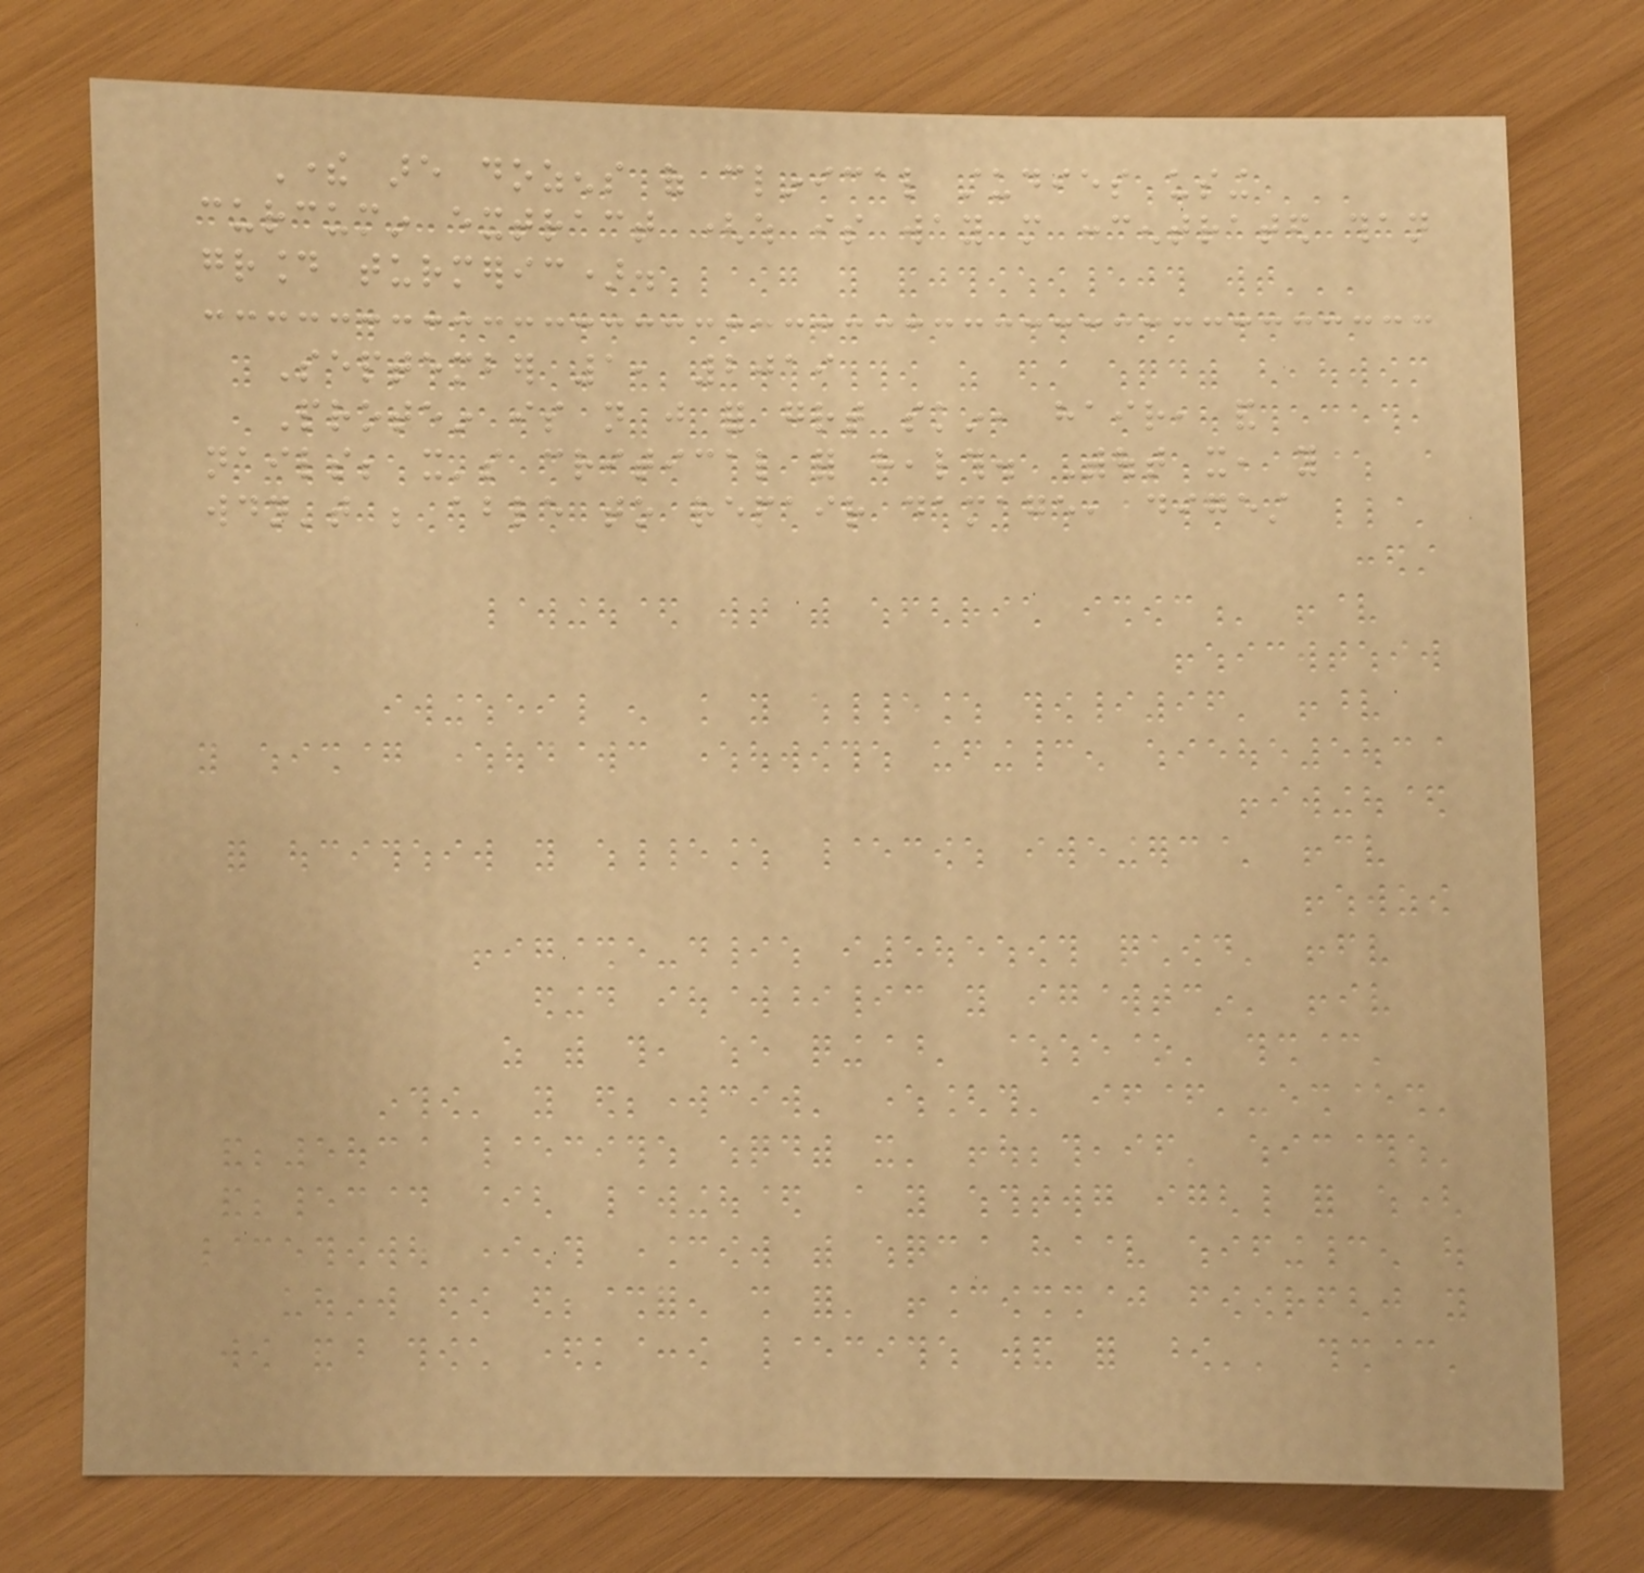There are dozens of clinical studies using
curcumin extract (which is way more concentrated than
ground turmeric).
September 1, 2019
Protein is not just for great skin, hair, and
nails; it's critical for health. Without it, you
wouldn't be able to repair damage, digest
